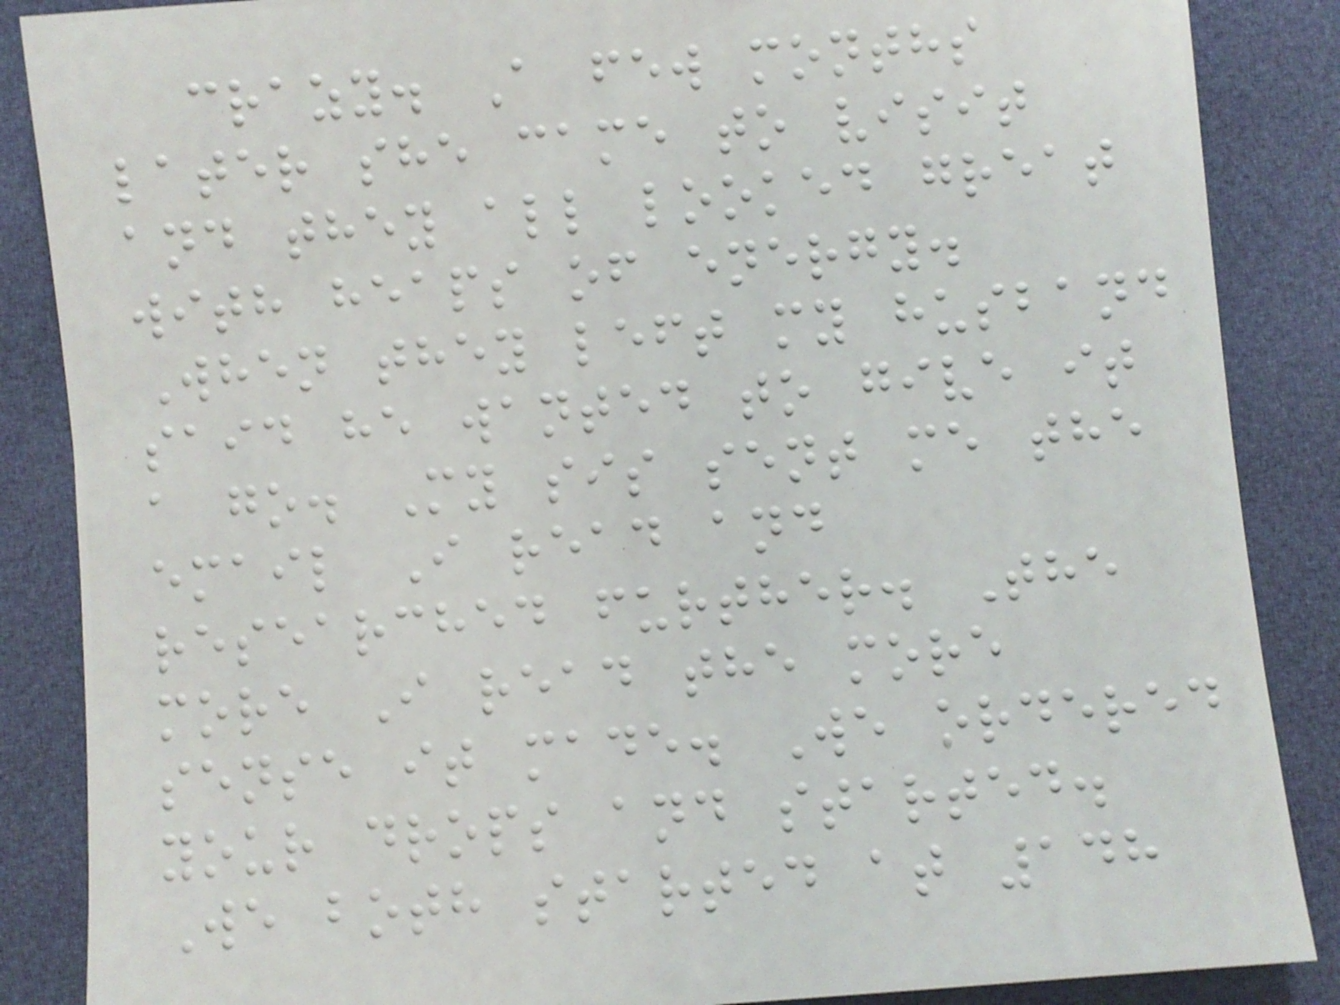crazy. A few months
later she came to visit
and they all looked great
with heaps of energy.
When they left my husband
said he wanted to give it
a go. My sis sent me the
email I read and
researched further. The
more I read the more
sense it made. We ordered
your drops and started.
We both started at 148
